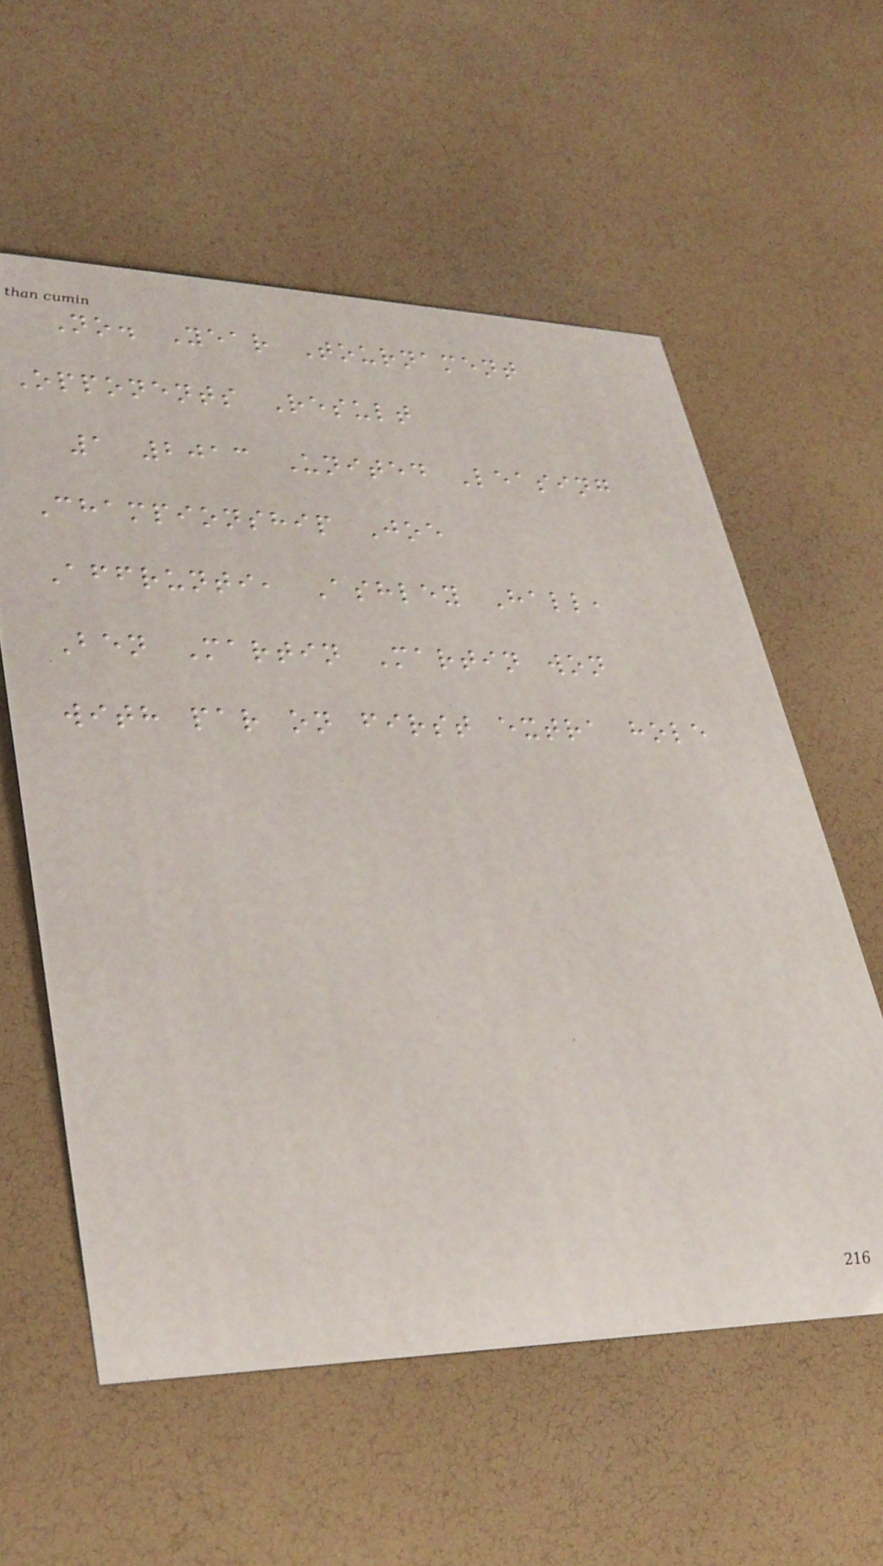No. Year Tournament
Opponents Result
1 2013 United Leasing
Championship Joe
Affrunti, Ashley Hall,
Ben Martin Martin won
with par on first extra hole
